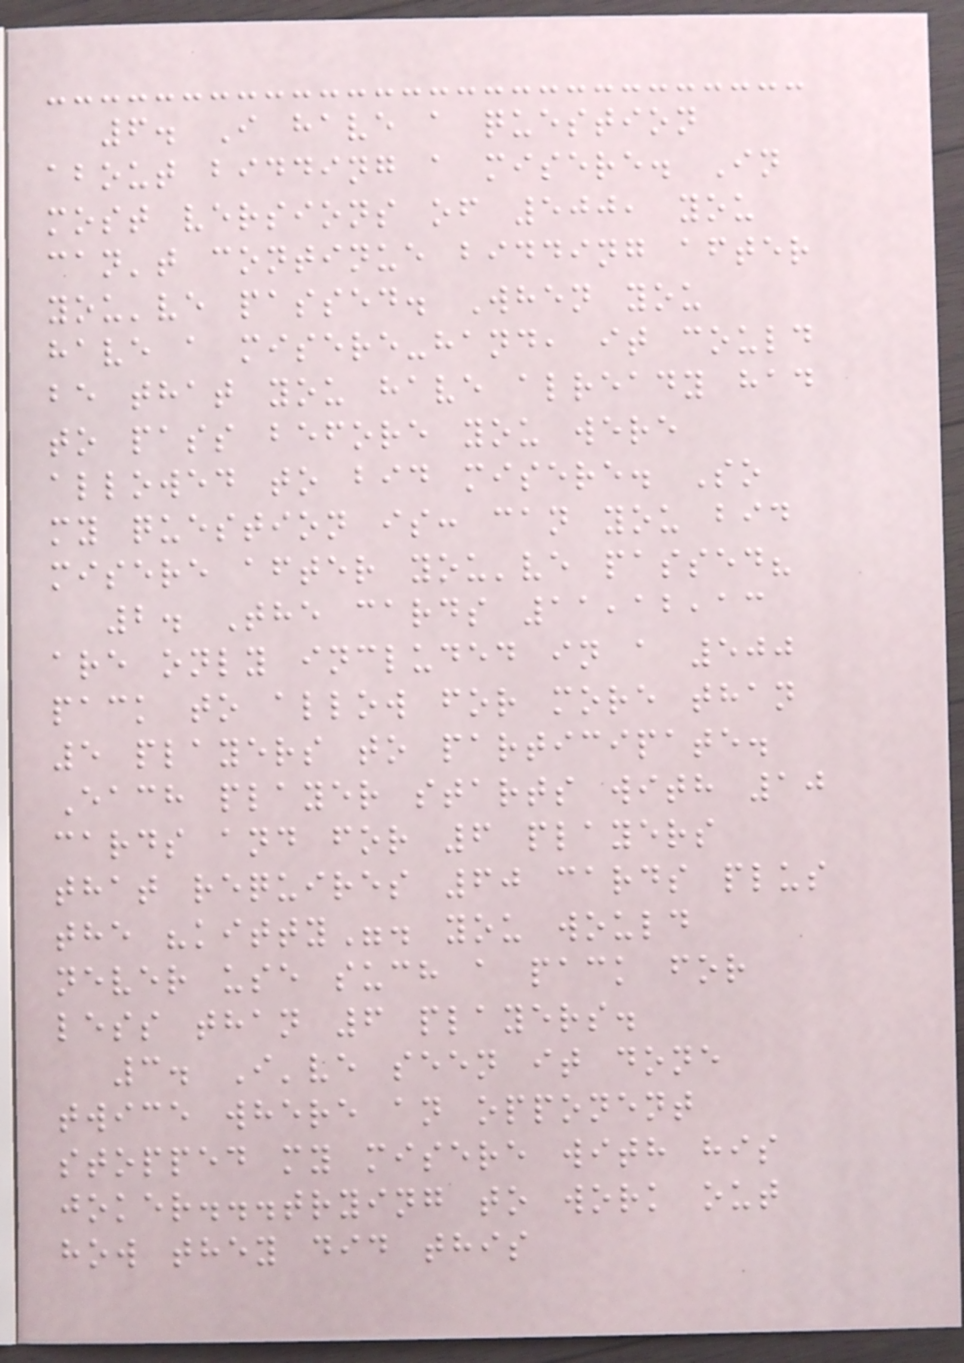6. I have a question
about bidding a misere. In
most versions of 500, you
can't continue bidding after
you've passed. When you
have a misere-hand, it could
be that you have already had
to pass before you were
allowed to bid misere. So
my question is: can you bid
misere after you've passed?
2. The cards 11,12,13
are only included in a 500
pack to allow for more than
5 players to participate.
Each player starts with 10
cards and for 6 players
that requires 60 cards plus
the "kitty". you would
never use such a pack for
less than 6 players.
3. I've seen it done
twice where an opponent
stopped my misere with his
joker...trying to work out
how they did this
